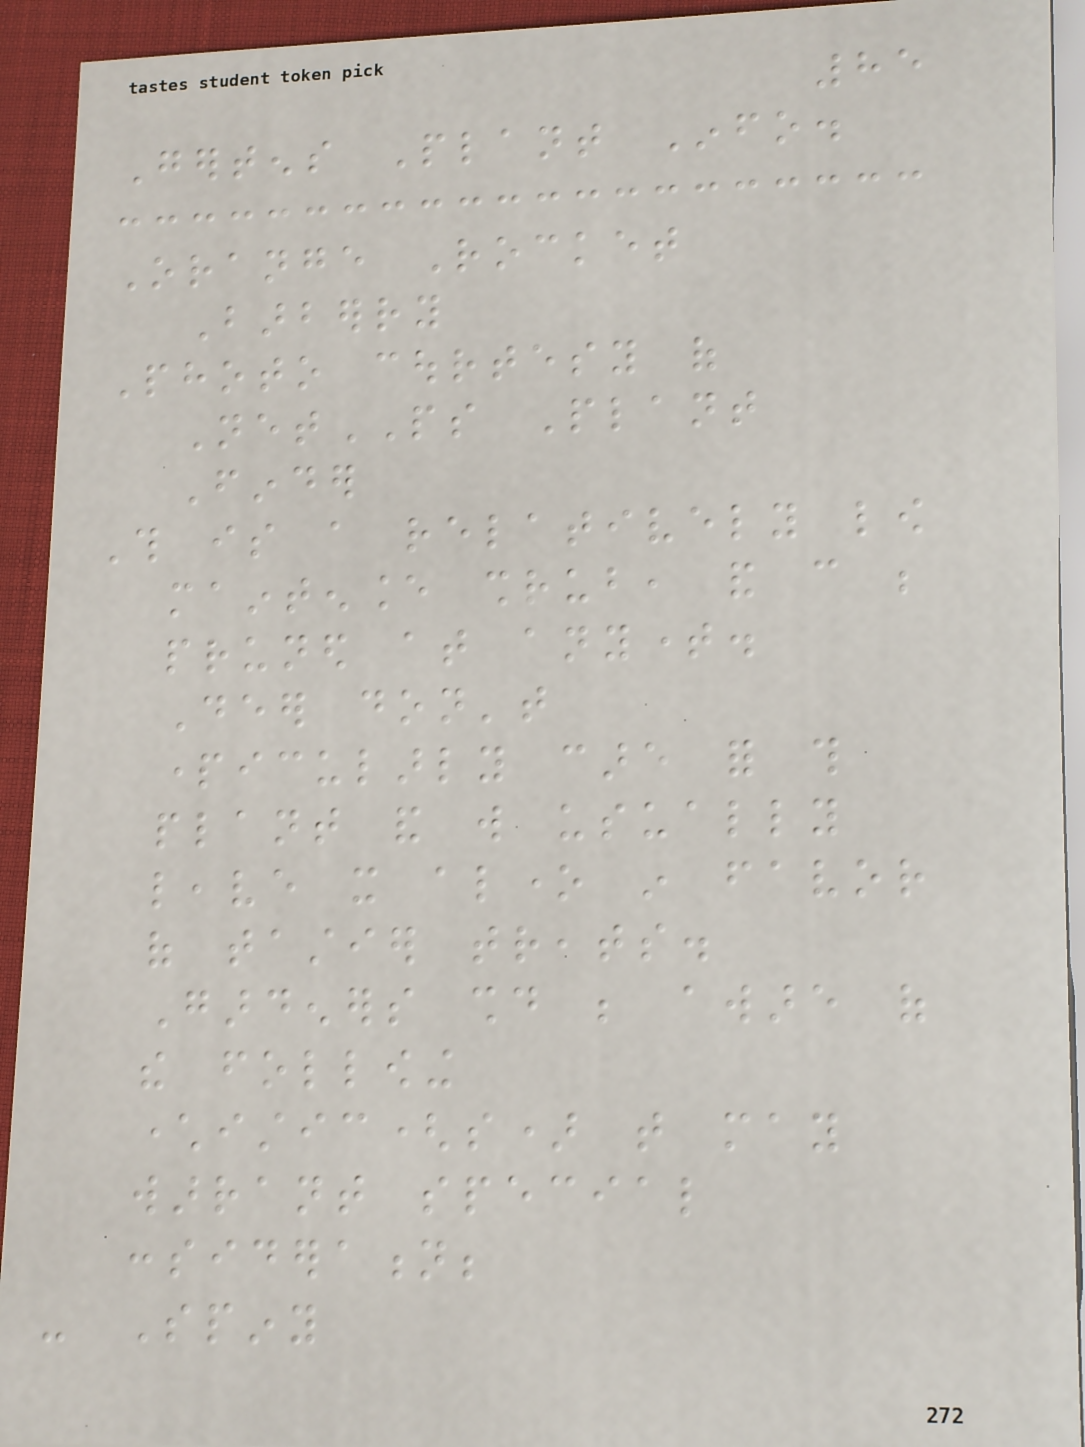85
Gertens Plant Info.
Orange Rocket
Barberry
Photo courtesy of
NetPS Plant
Finder
This is a relatively low
maintenance shrub, and can be
pruned at anytime.
Deer don't
particularly care for this
plant and will usually
leave it alone in favor
of tastier treats.
Gardeners should be aware of
the following
characteristic(s) that may
warrant special
consideration;
- Spiny
